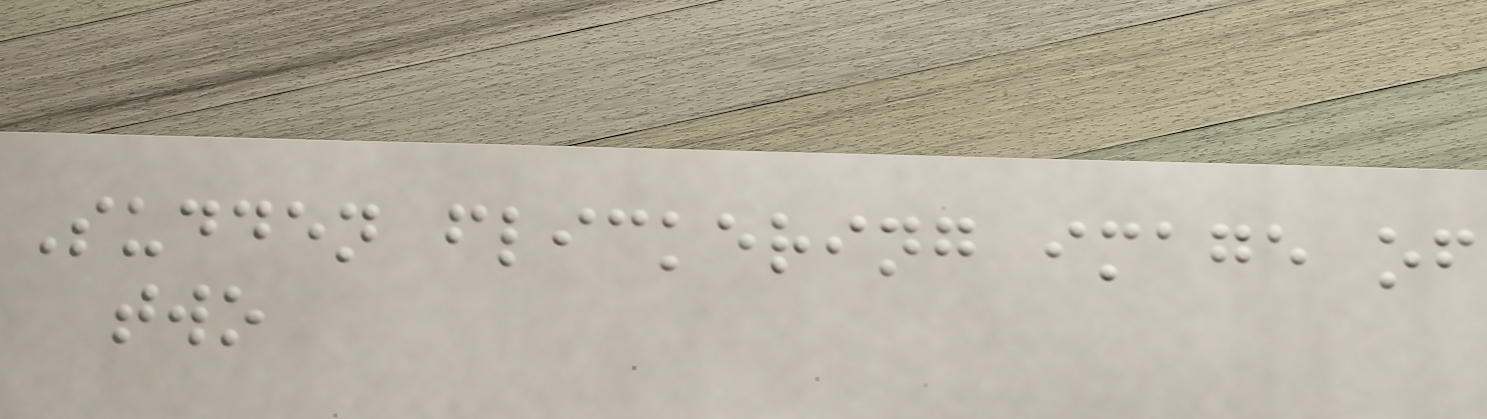Sudden flickering image of
two
